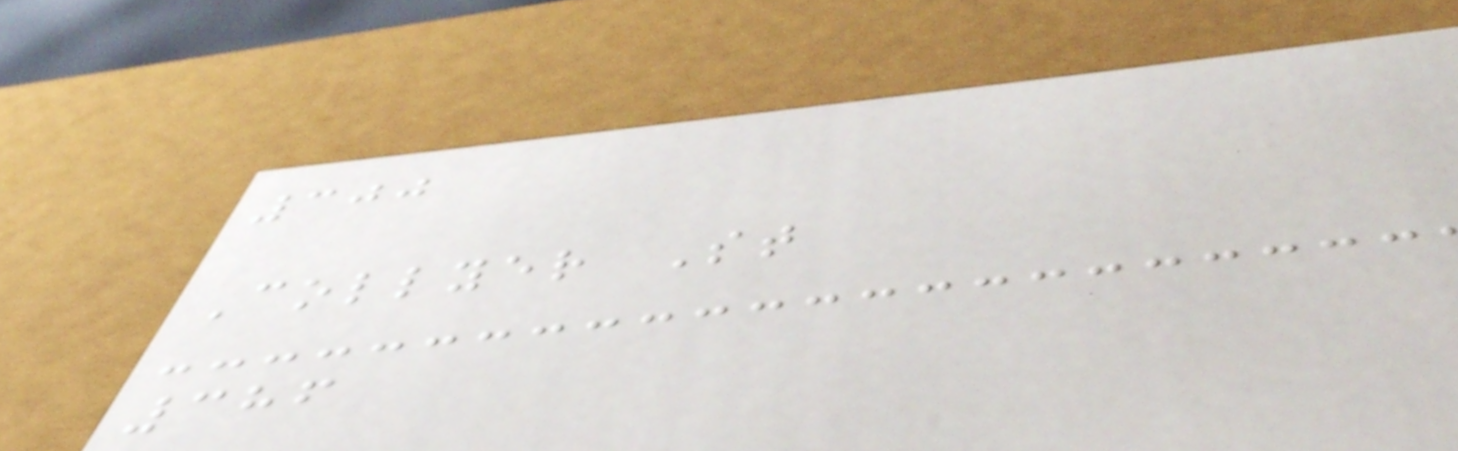300
Collyer St
386
